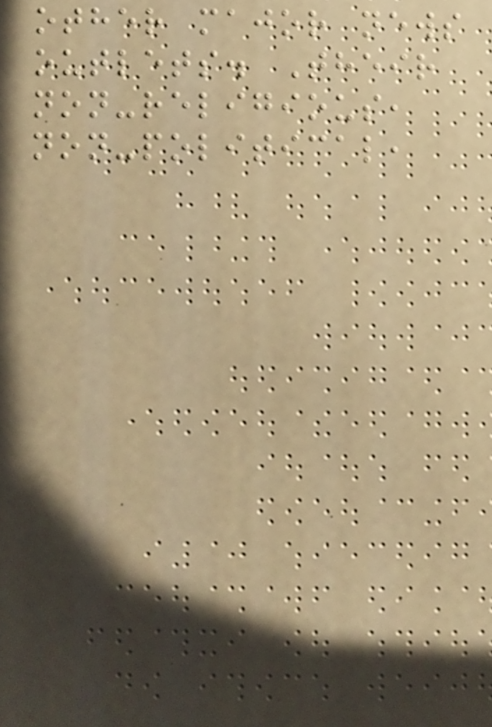other major news
outlets. Their
non-religious,
non-political,
